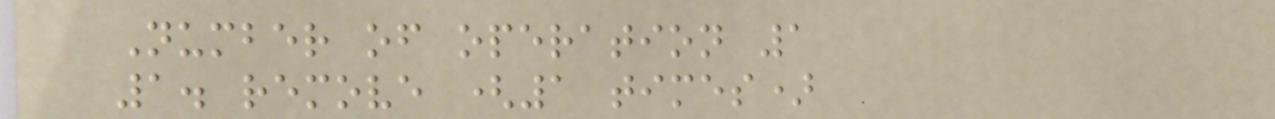Number of operation 1
1. remove (1 times)
